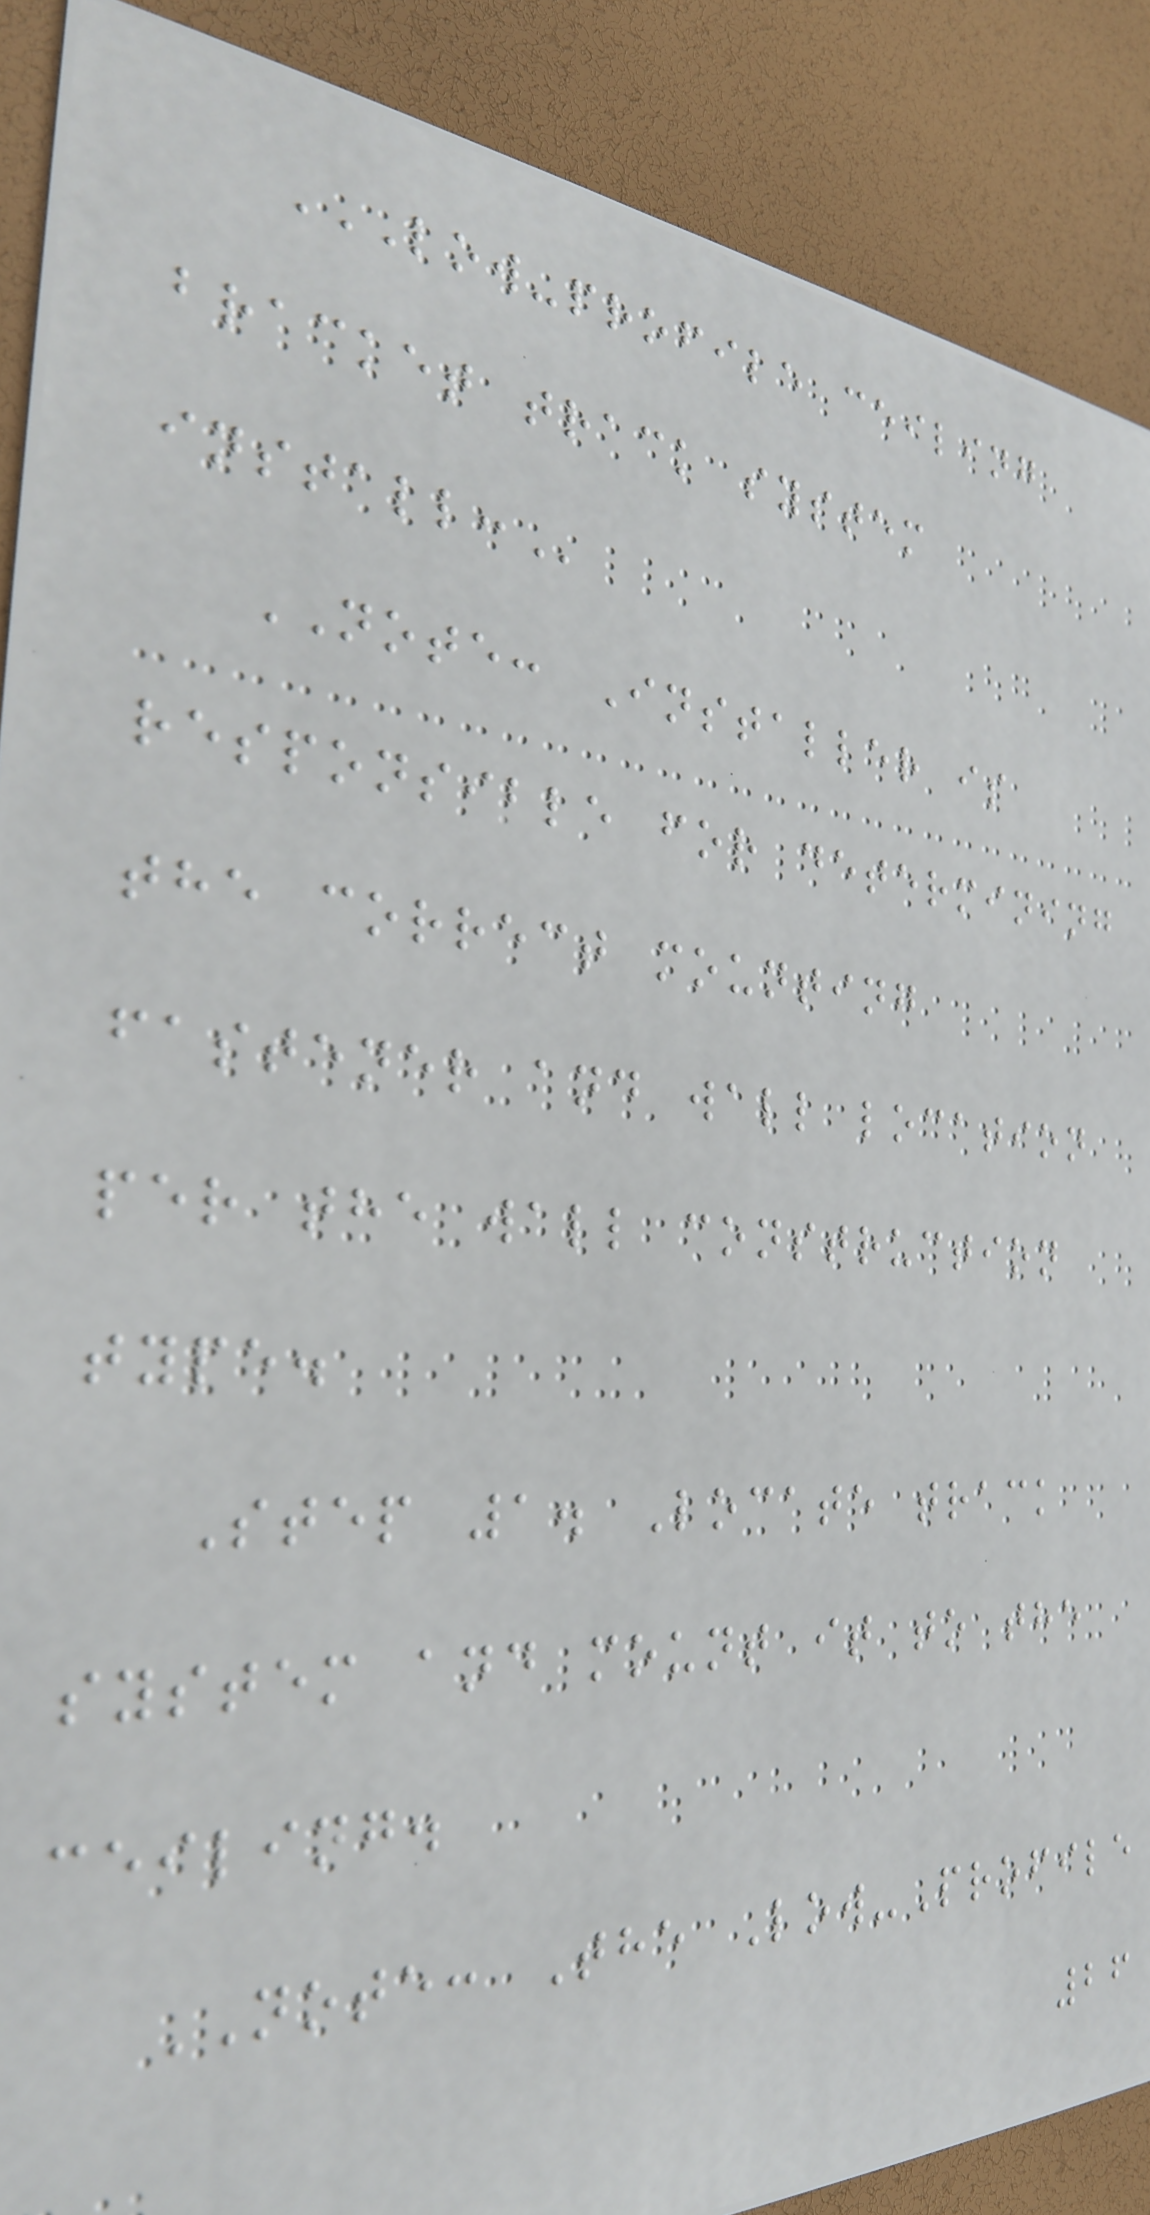LOW-PROFILE CEILING
BRACKET TRACK SYSTEM
INSTALL:
NOTE: Installer is
responsible for determining
the correct mounting
fastener and wall location
per the wall construction
type.
Step 1. Locate track
system and mount it to the
ceiling.
NOTE: The Low-Profile
26
